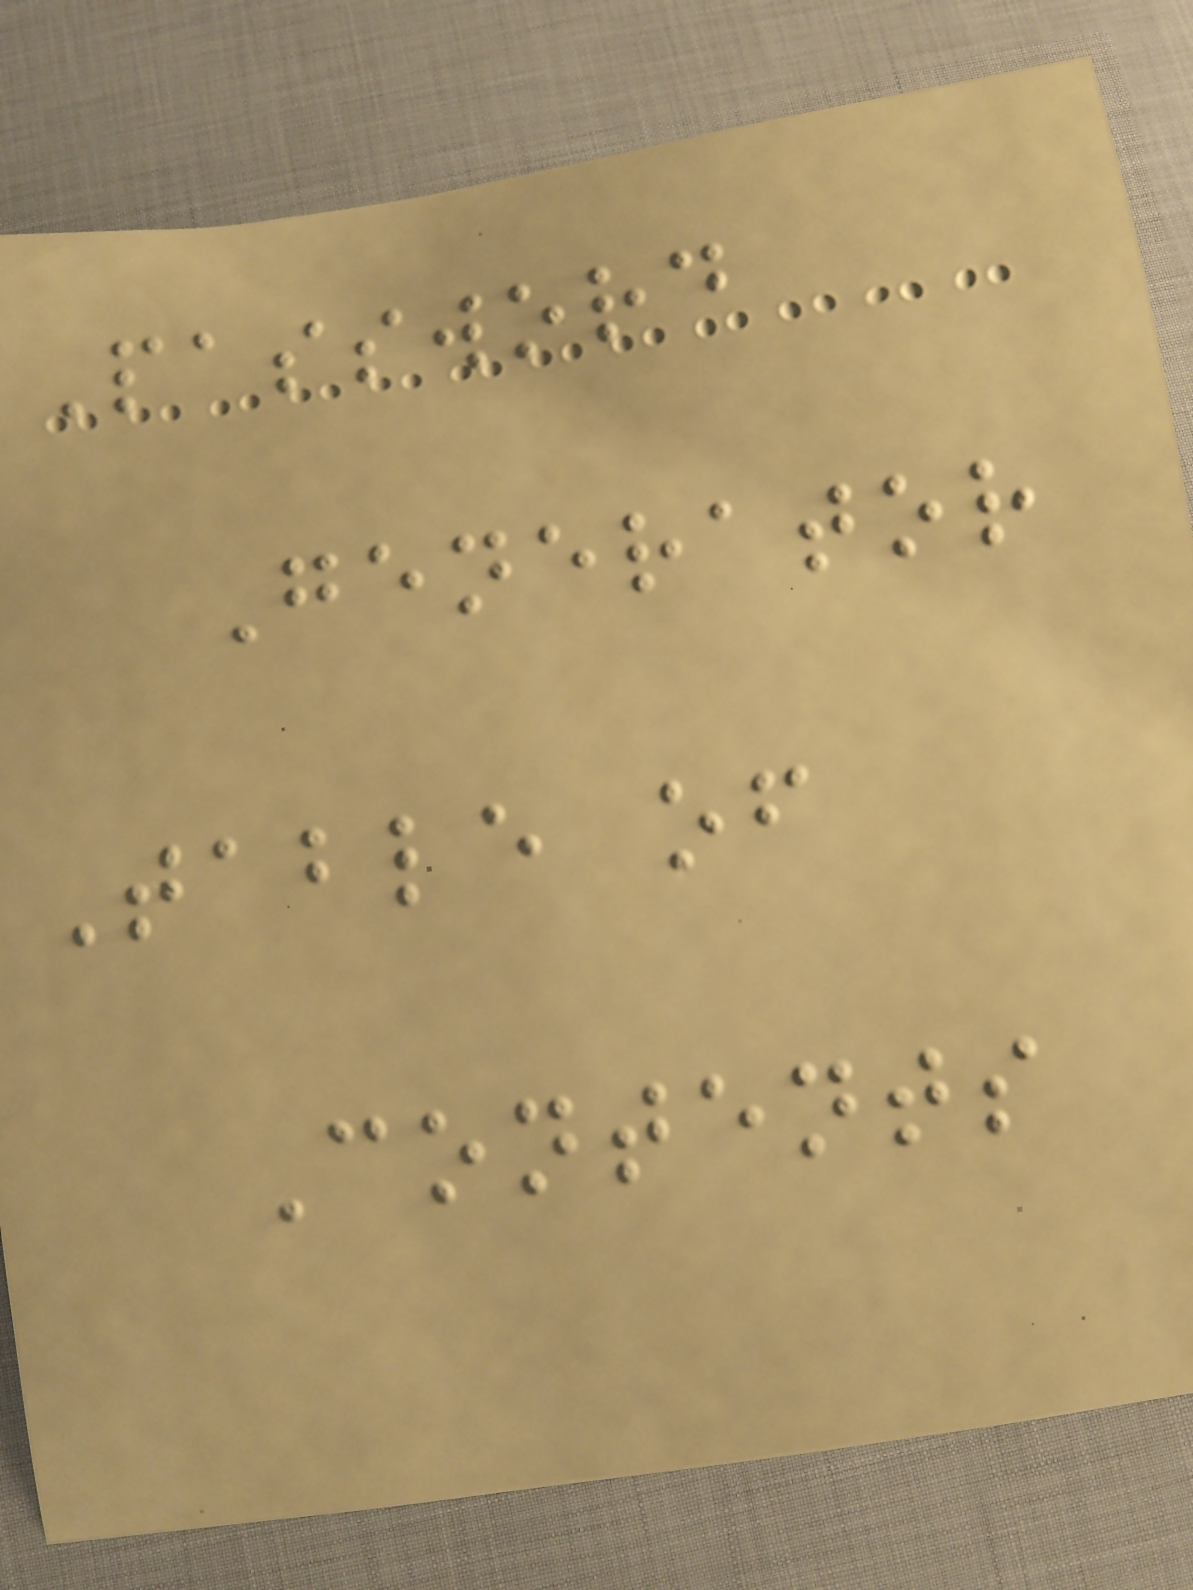Password
Generator
Table of
Contents
